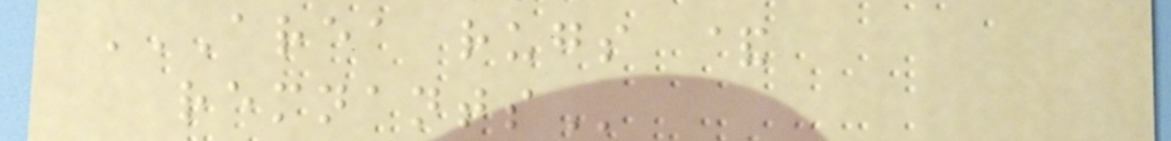AREA RUGS &
REMNANTS
